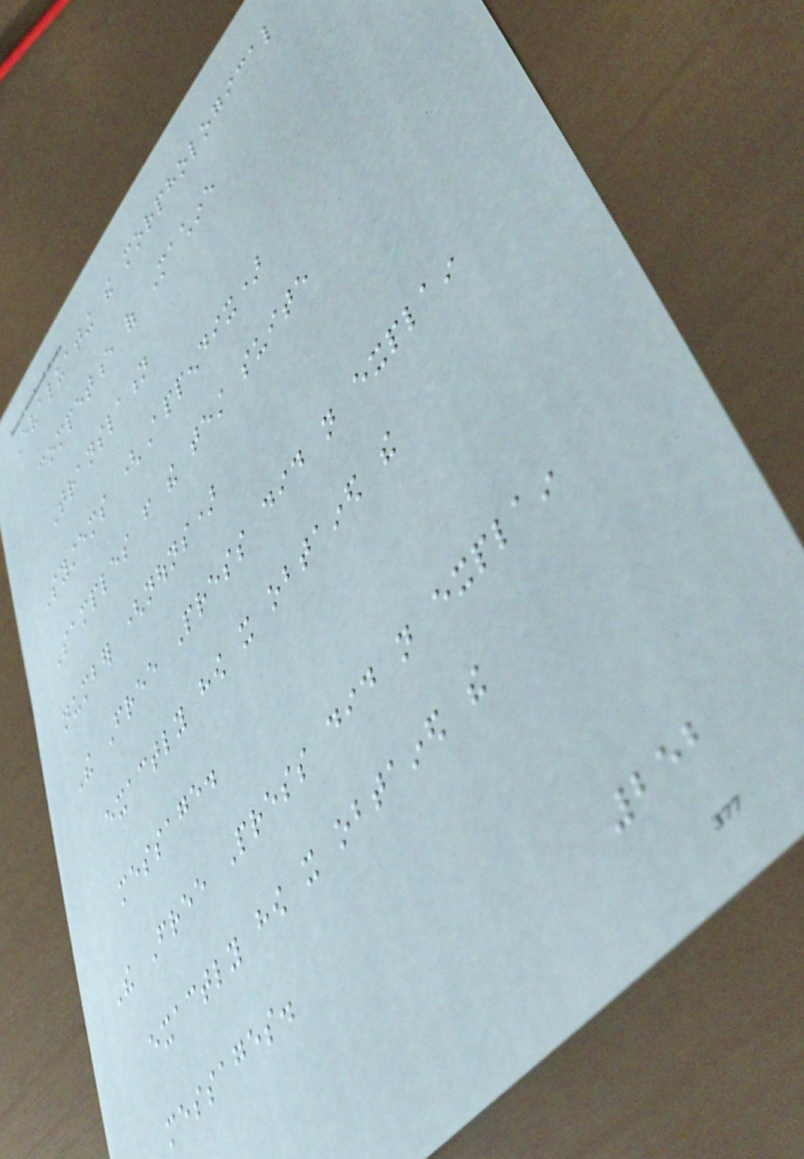Evaluating the morphological
competence of Machine
Translation
Systems (Appendix)
Samples from the test suite
number (nouns)
The Free Press did not explain
exactly how it obtained the
message.
The Free Press did not explain
exactly how it obtained the
messages.
252
